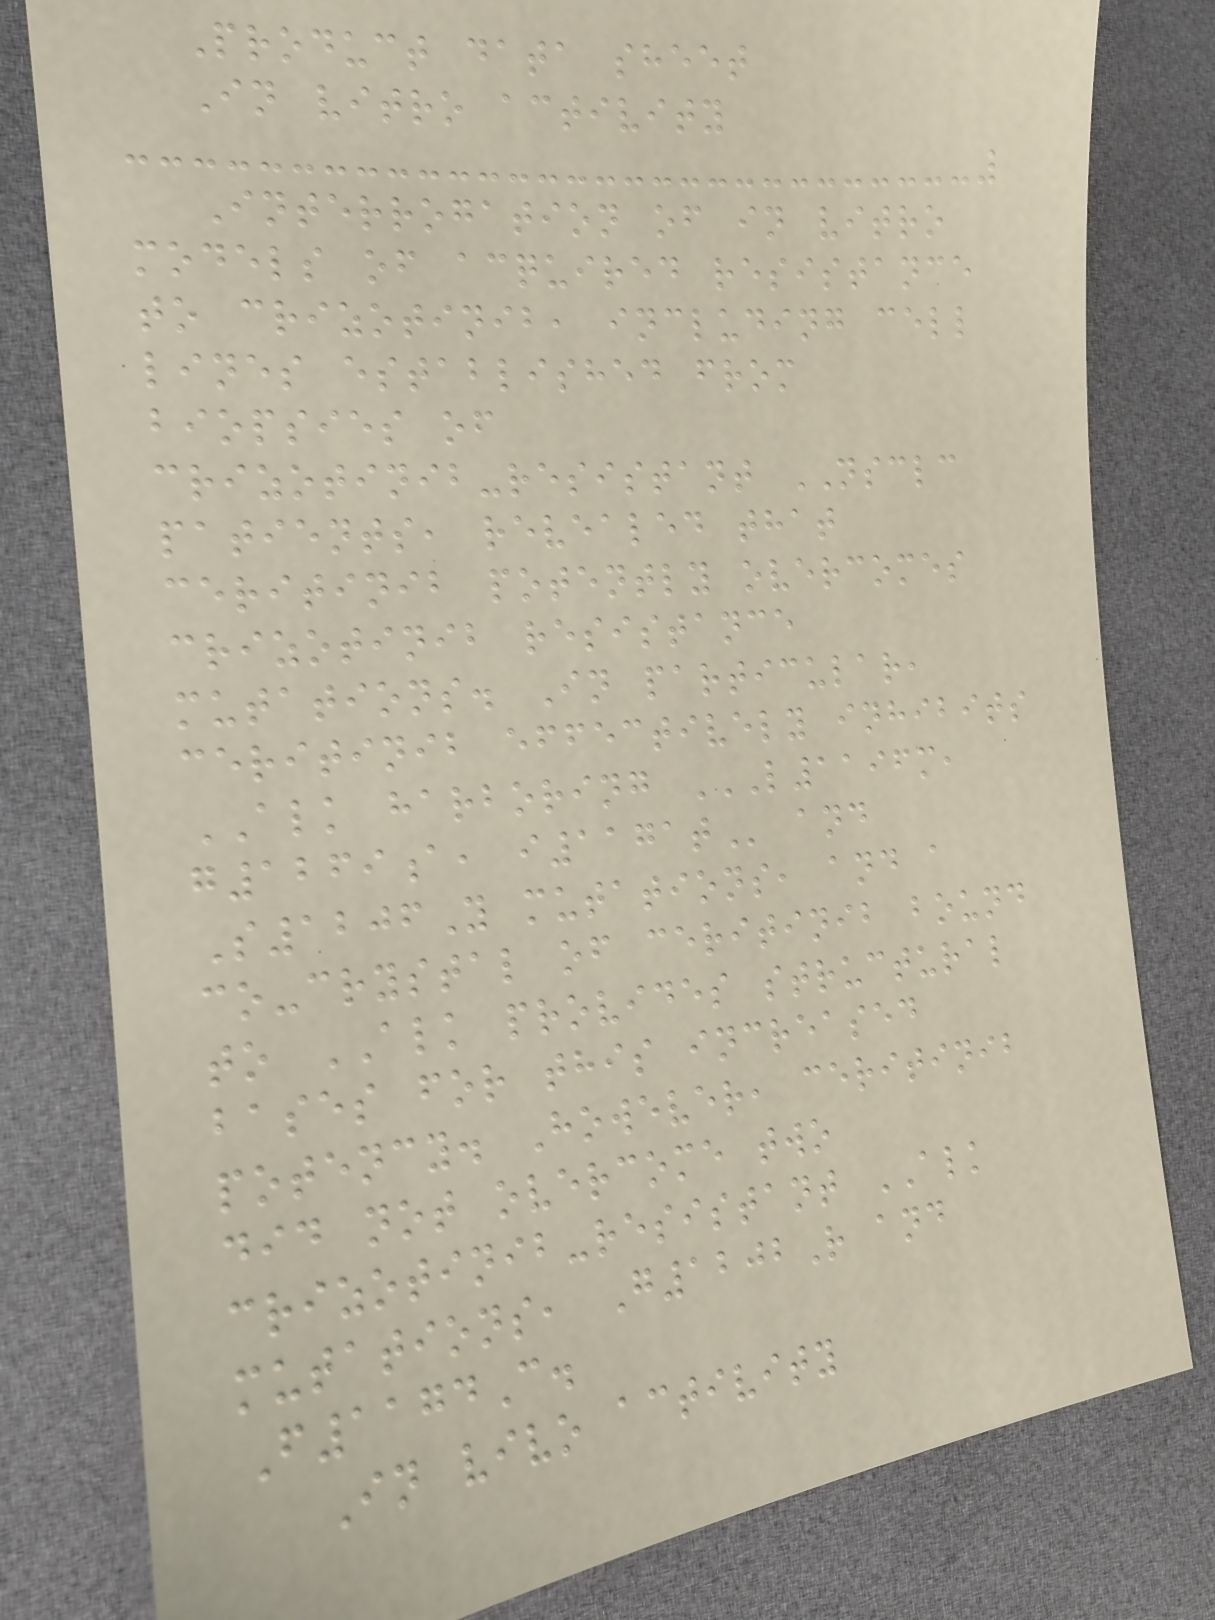Product data sheet
In vitro activity
Interrogation of in vitro
models of acquired resistance
to crizotinib, including cell
lines established from
biopsies of
crizotinib-resistant NSCLC
patients, revealed that
ceritinib potently overcomes
crizotinib resistance
mutations. In particular,
ceritinib effectively inhibits
ALK harboring L1196M,
G1269A, I1171T and
S1206Y mutations, and a
co-crystal of ceritinib bound
to ALK provides structural
bases for this increased
potency. However, ceritinib
did not overcome two
crizotinib-resistant ALK
mutations, G1202R and
F1174C.
In vivo activity
